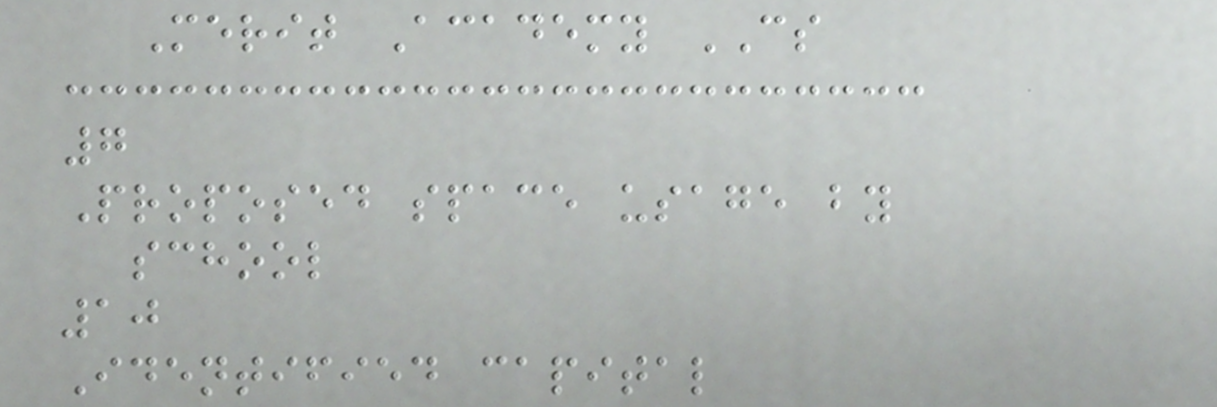Merit Academy CS
7
Proposed space usage by
school
10
Identified capital
